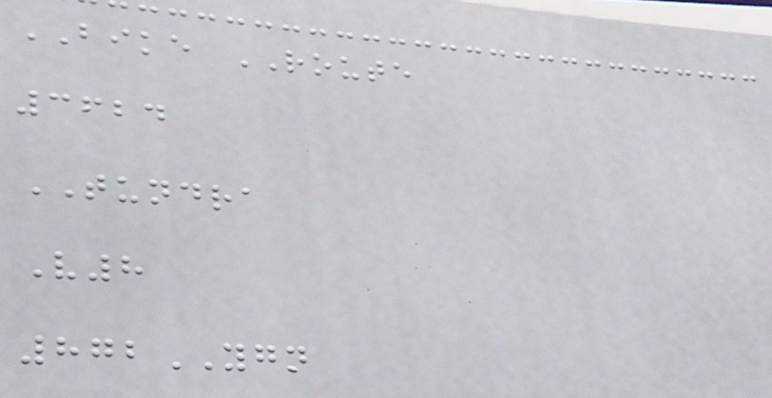BIKE ROUTE
3624
TUNDRA
V8
872YGN
